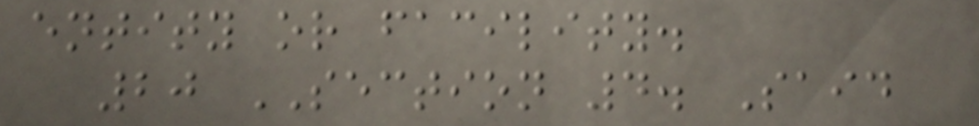entity or facility.
20 SECTION 4. Said
